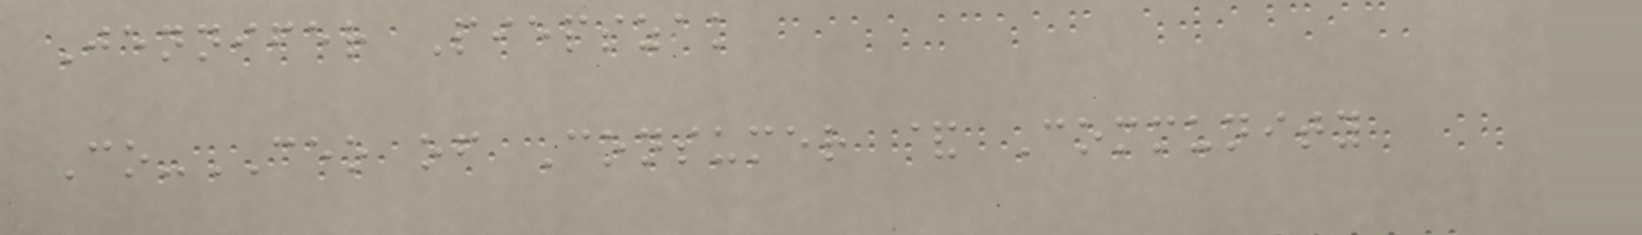Jennifer Piepszak
Co-CEO of Consumer & Community
